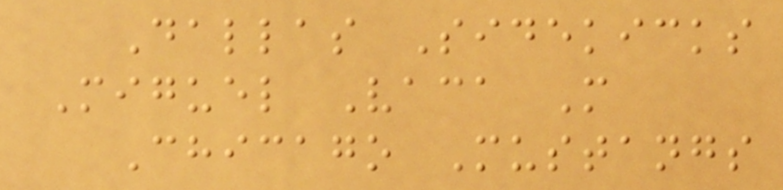Dallas Sidekicks
Miguel Vaca M
Chicago Mustangs
